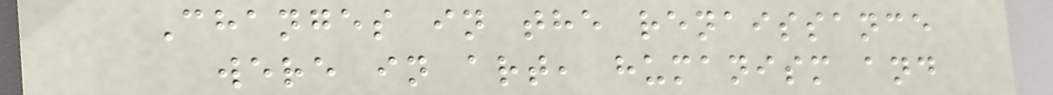Changes in the renaissance
were in art, humanism and
